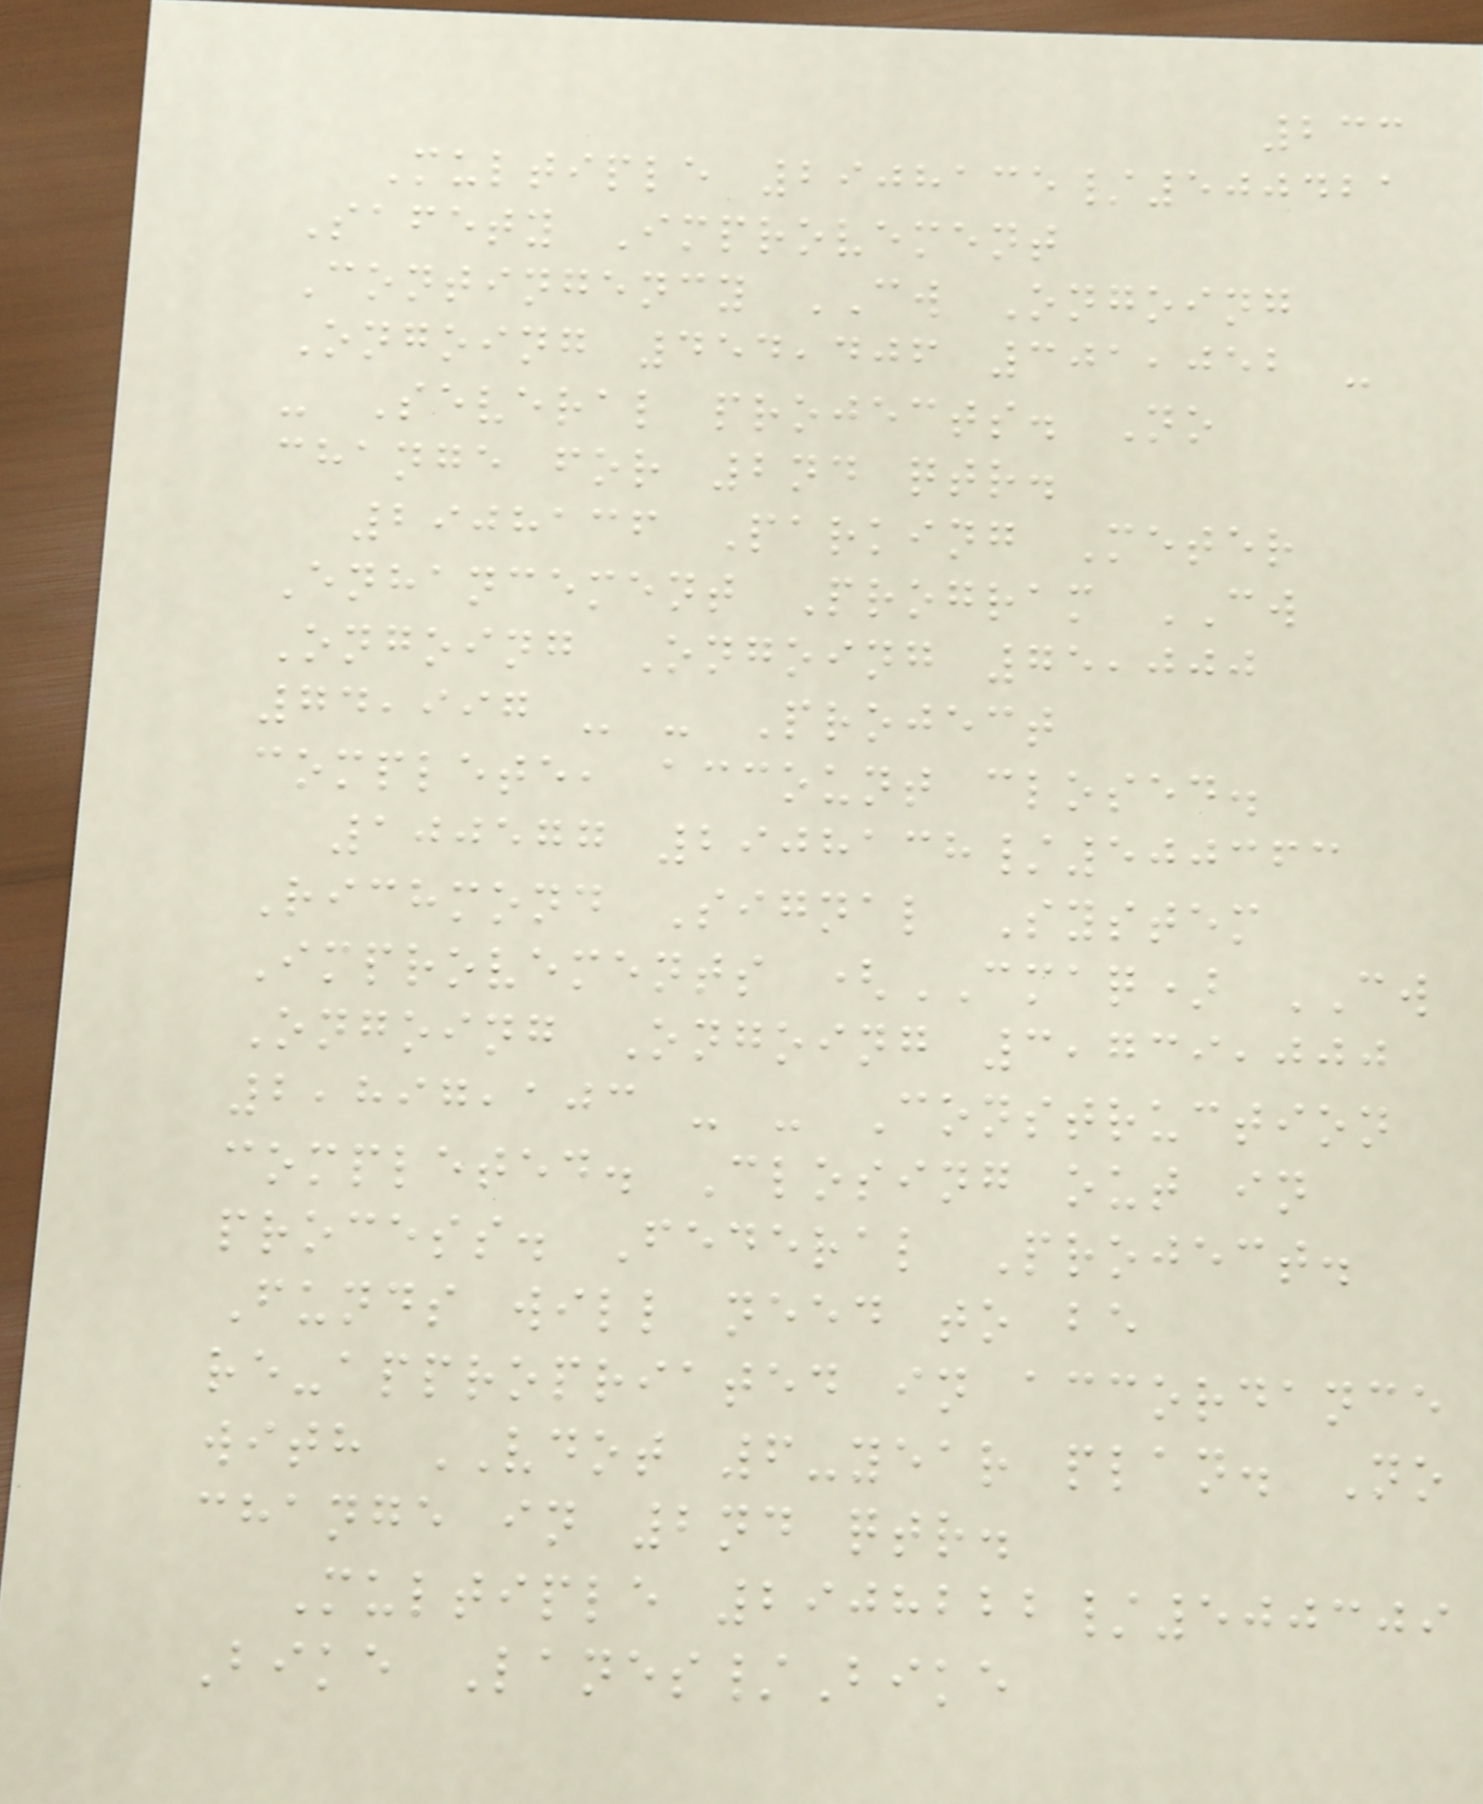233
Multiple 2908135/500421
Safety Improvement
Contingency CW Ongoing
Ongoing 454,406 301,052 -
- Several projects. No
change for 2nd qtr.
2908136 Parking Meter
Enhancement Program CW
Ongoing Ongoing 75,000
74,997 - - Project
complete, account closed.
100577 2908138/500363
Richmond Signal System
Improvements (CMAQ) CW
Ongoing Ongoing 3,739,000
2,897,103 - - Construction
completed. Closing out in
process. Federal Project.
Funds will need to be
re-appropriated in accordance
with VDOT 6-year plan. No
change in 2nd qtr.
Multiple 2908222/500309
Bike Lanes/Bike
